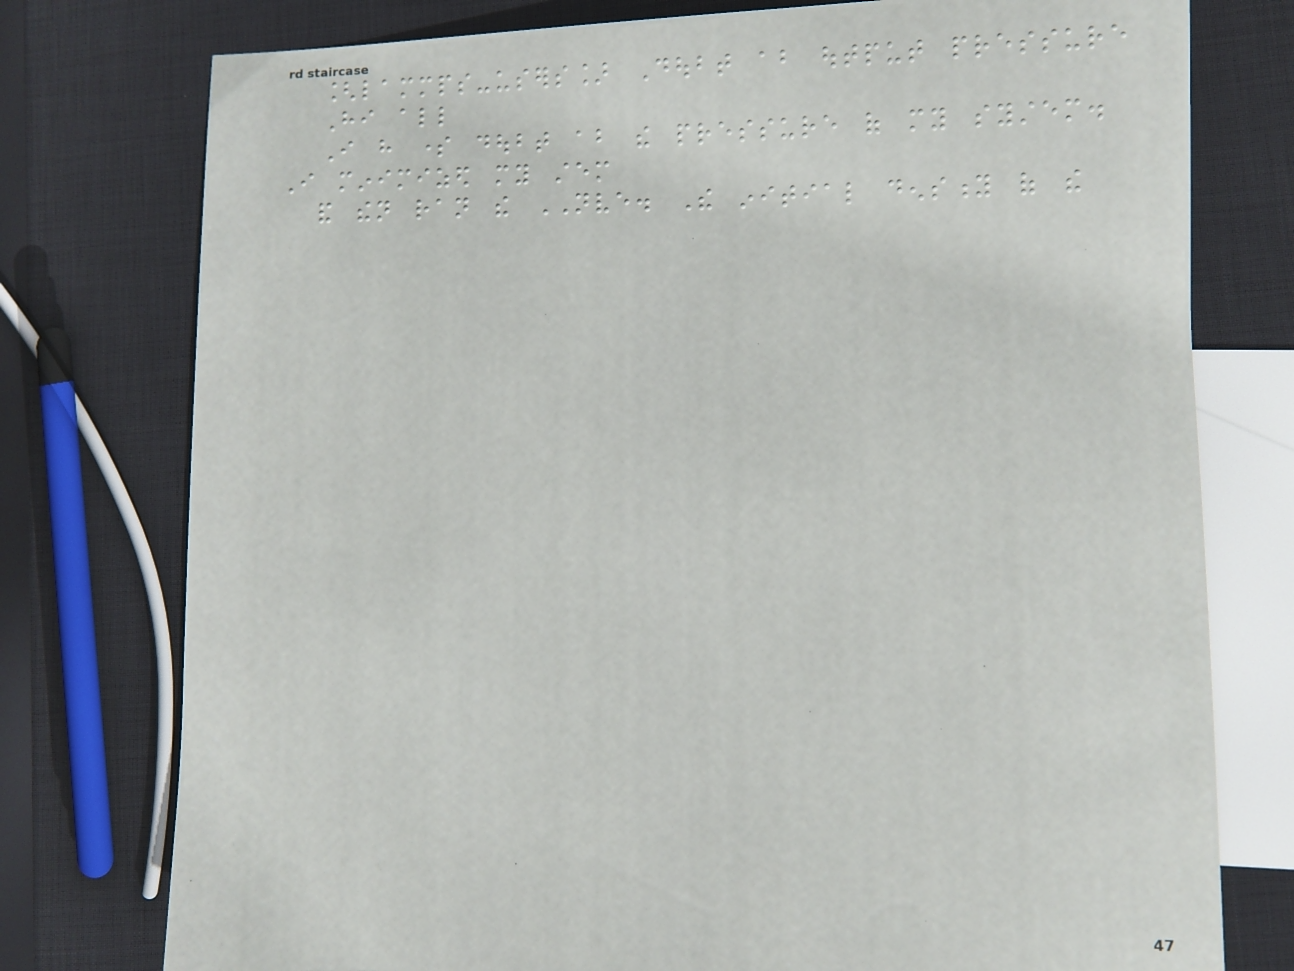[lammps-users] Doubt about output pressure
Hi all
I have some doubt about the pressure of my system.
I minimized my stem
and then ran the NVE. The initial density of the
